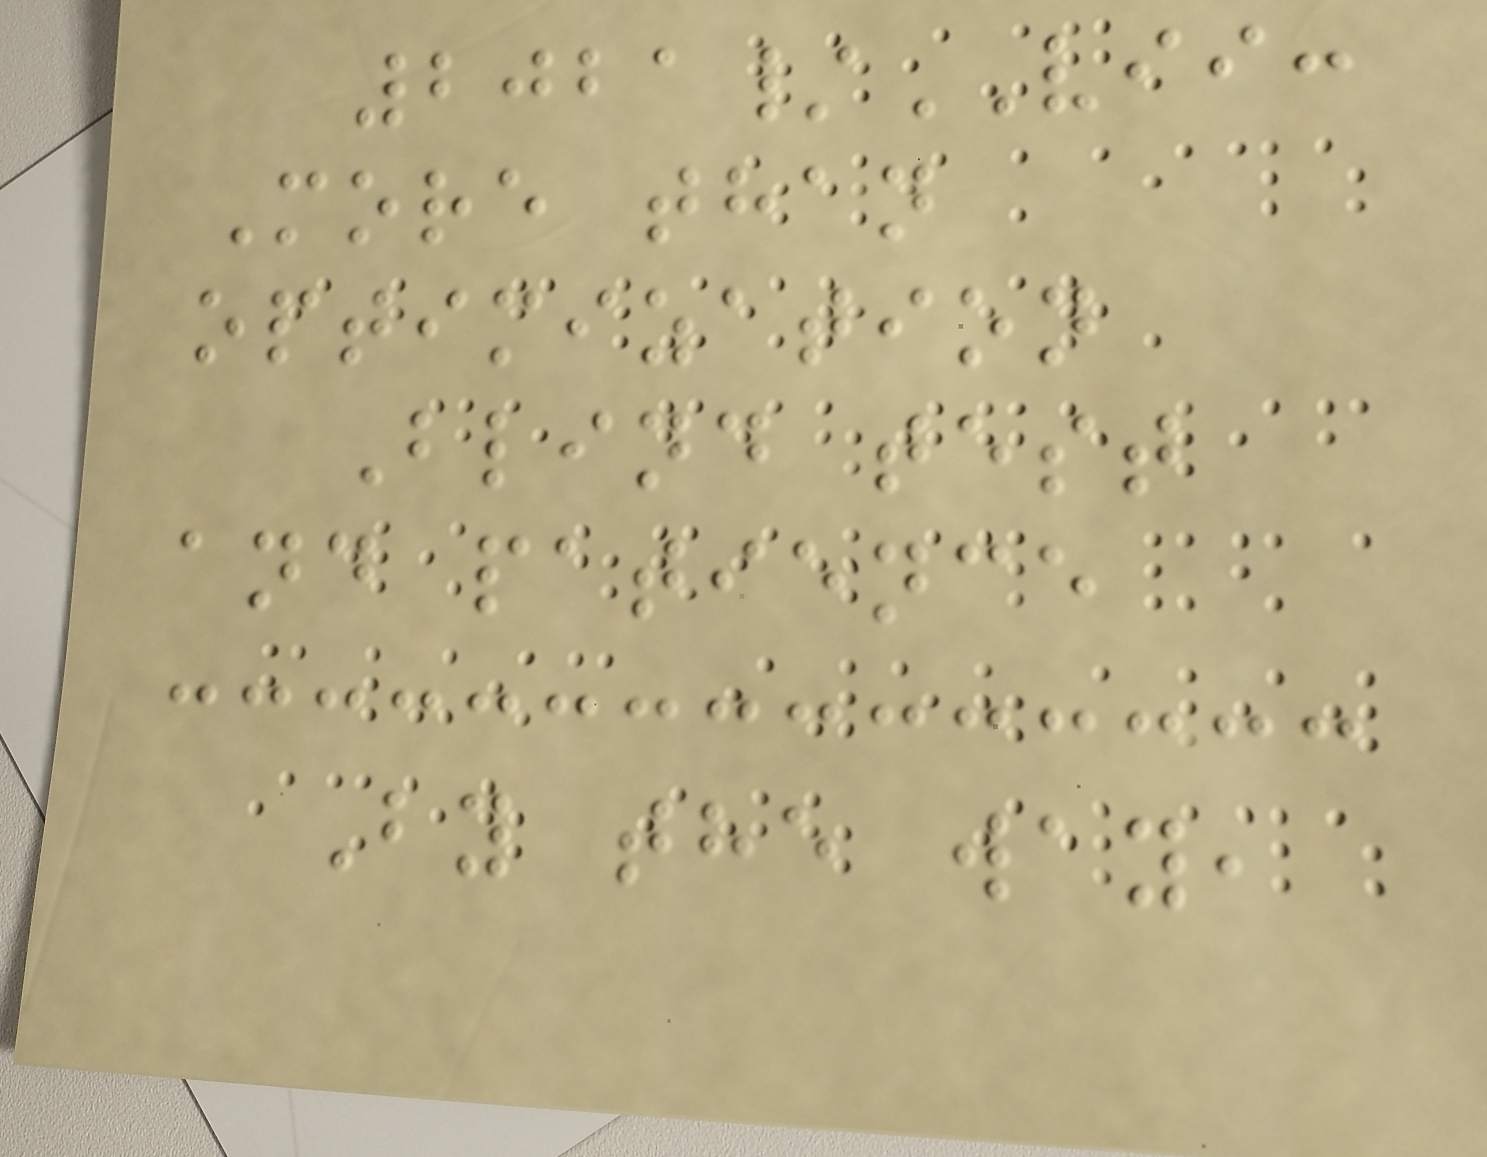2021/VII:
More than
optimization
Blind test
and patience
By the way,
